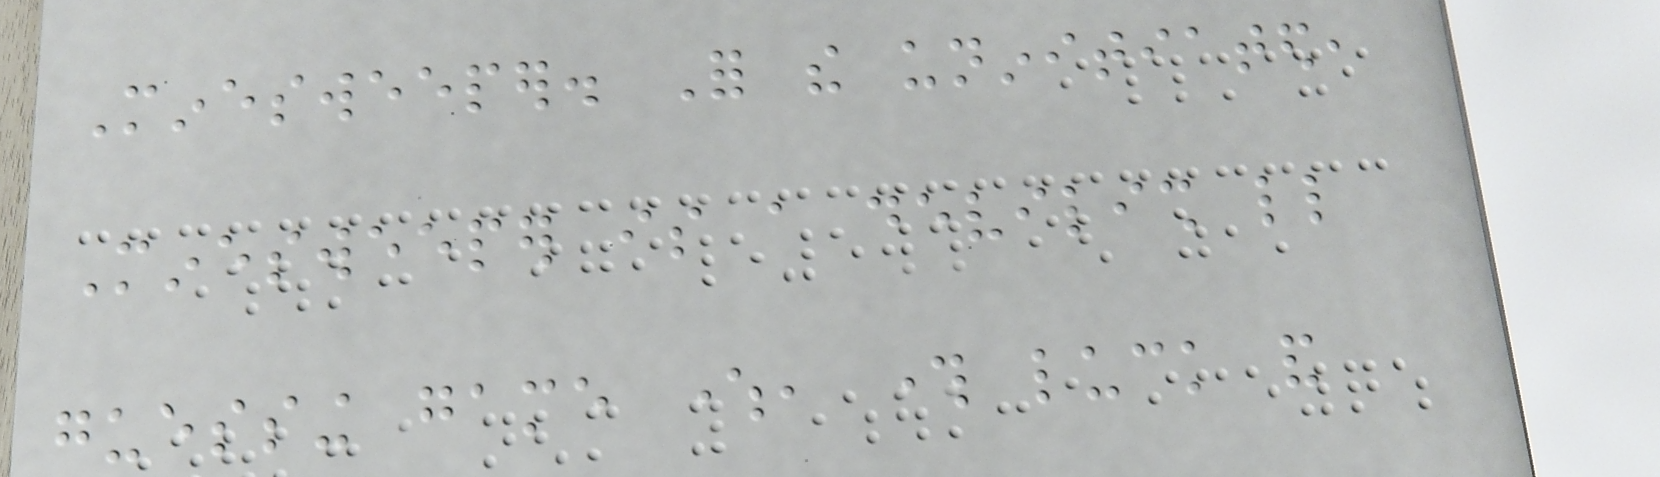Minesweeper. For the uninitiated,
Minesweeper is a devilish little
guessing game where, through luck and
